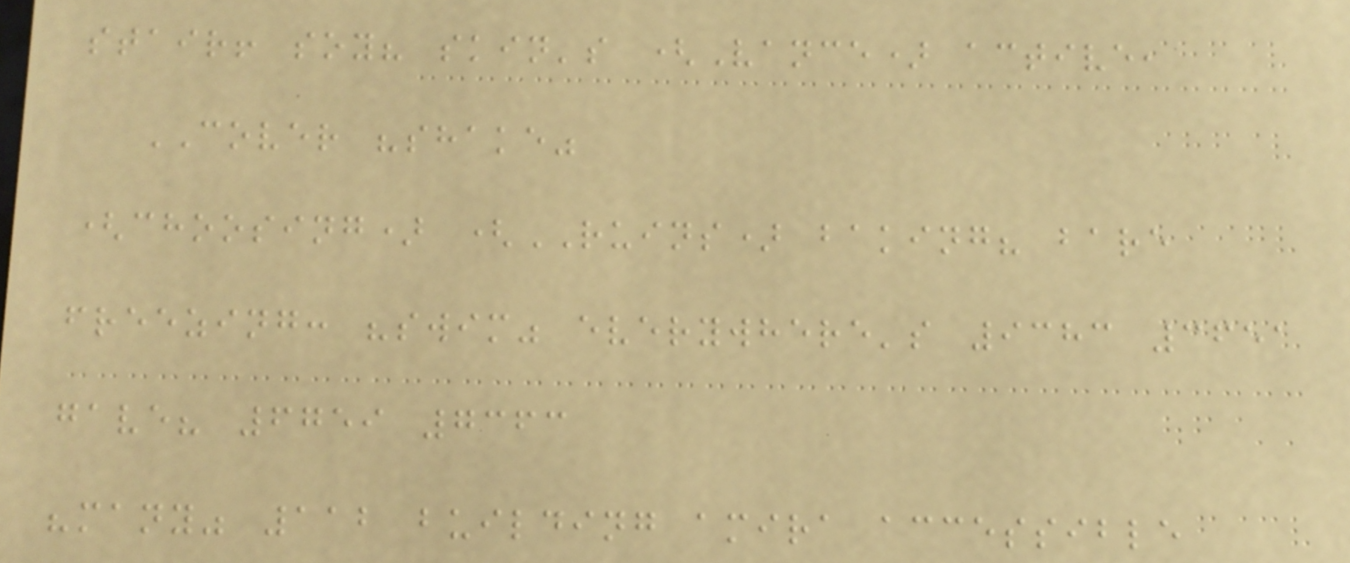stair! soy? skin's (Vance) active,
COVER "shake"
(choosing) (RUINS) baking? bare
freezing: "swim" everywhere's 9383 3651
gave? 6759 7363
"many" 112 building amira accessible
